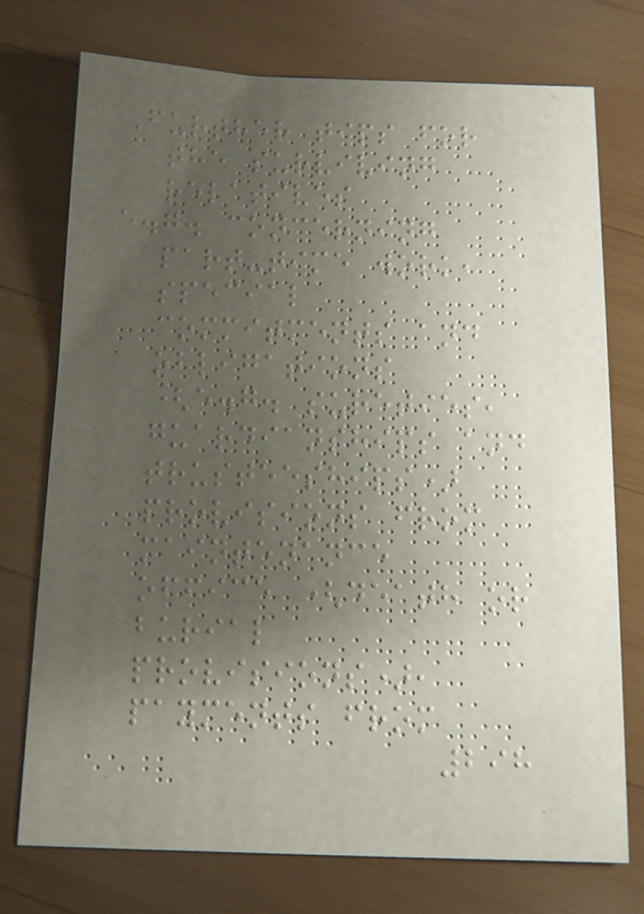Further tips for
the surviving
relatives
e.g. concerning
part-time work,
special
commitments and
obligations
(e.g. sureties,
guardianships and
trusteeships)
provisions from
maintenance
office (death or
burial
provisions),
payments from
298
